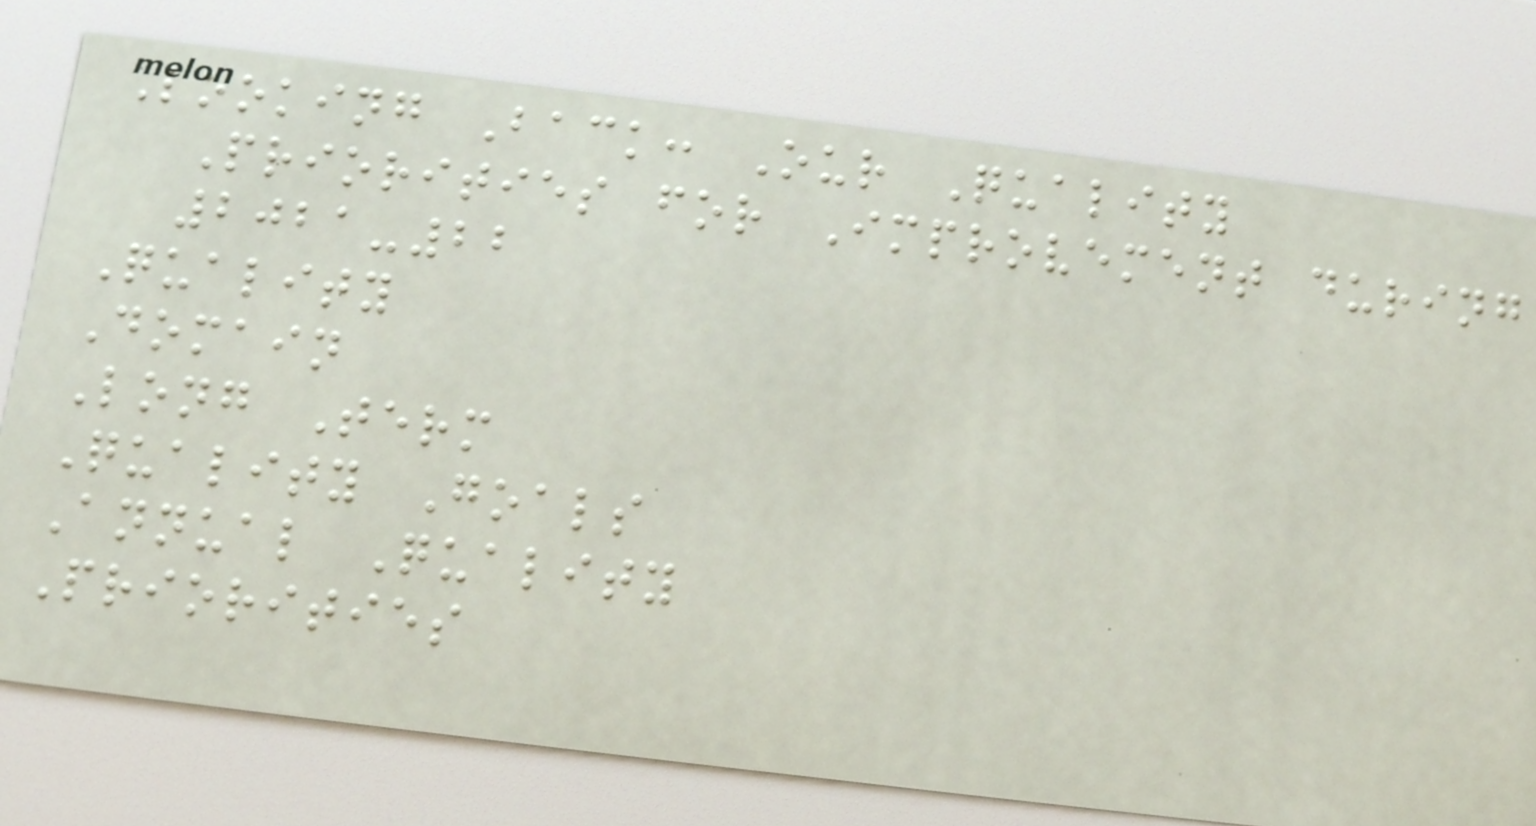Looking Back: Our Quality
Priorities for Improvement during
2021-22
Quality
Domain
Long Term
Quality Goals
Annual Quality
Priorities
